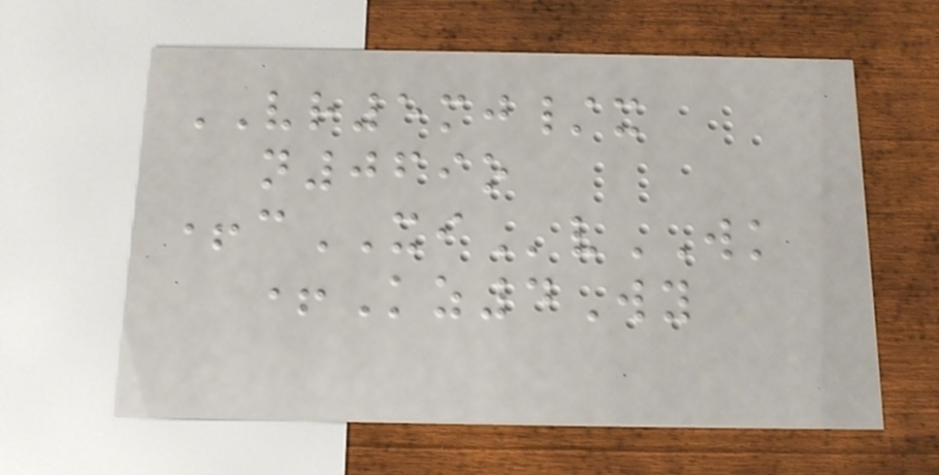VR5mj/x
n069o
+cXIvWK
+Kz4Wy
